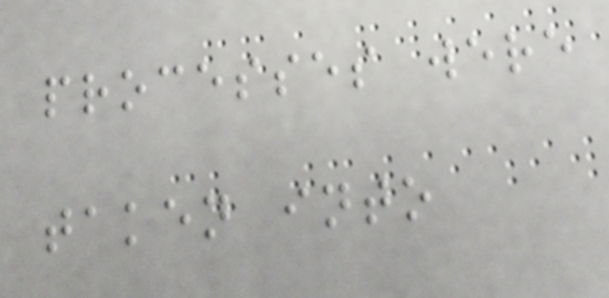processes were
taken into
